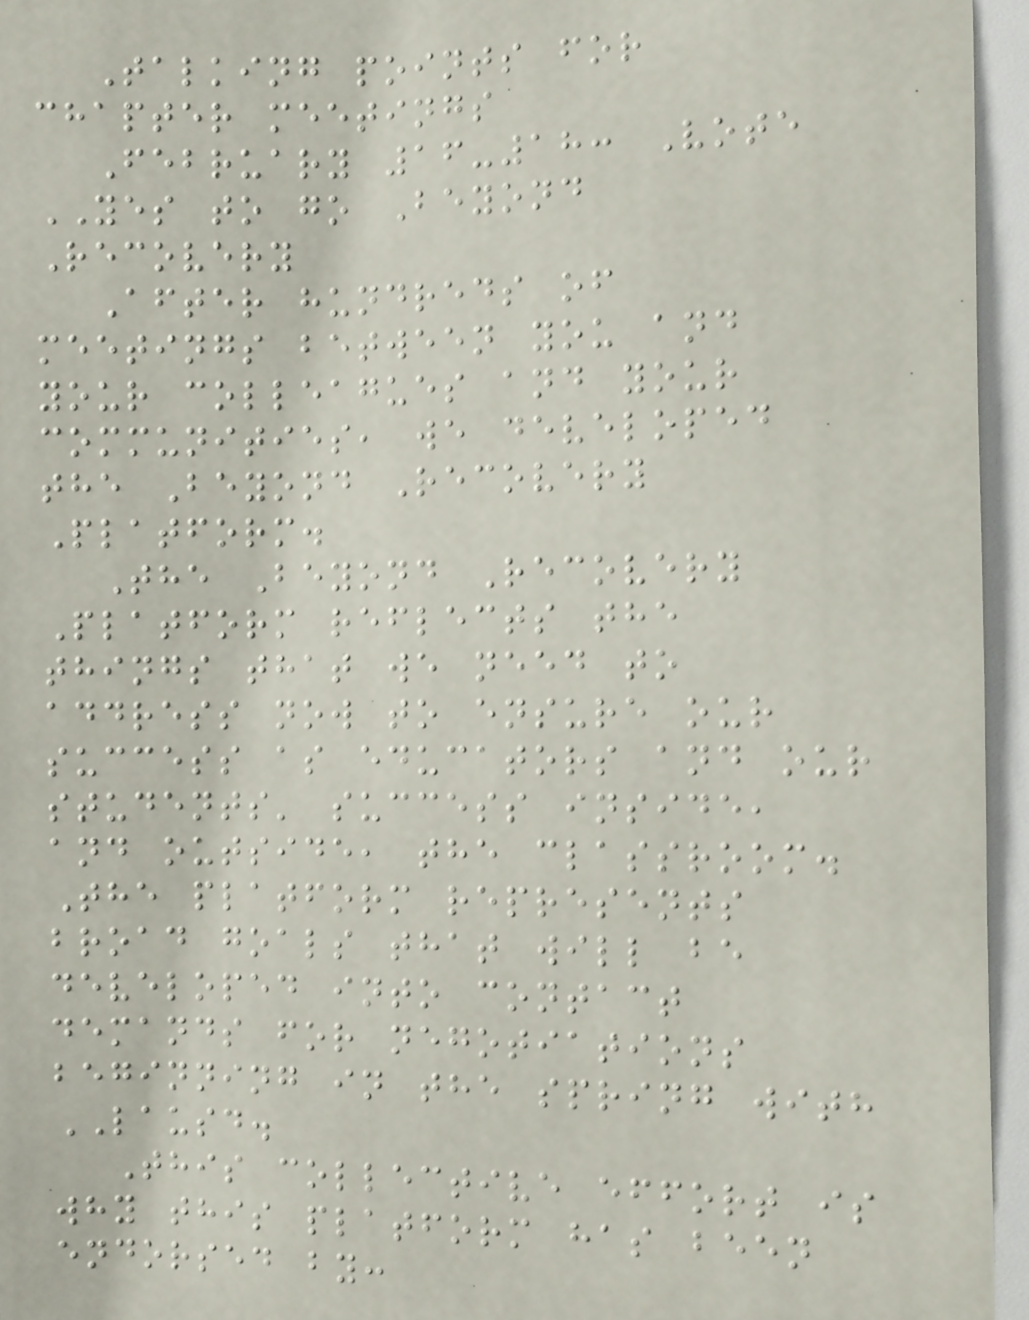Talking points for
chapter meetings
February 16-18: Vote
YES to go Beyond
Recovery
After hundreds of
meetings between you and
your colleagues and your
communities, we developed
the Beyond Recovery
Platform.
The Beyond Recovery
Platform reflects the
things that we need to
address now to ensure our
success as educators and our
students' success inside,
and outside, the classroom.
The platform represents
broad goals that will be
developed into contact
demands for negotiations
beginning in the spring with
LAUSD.
This collective effort is
why this platform has been
endorsed by:
